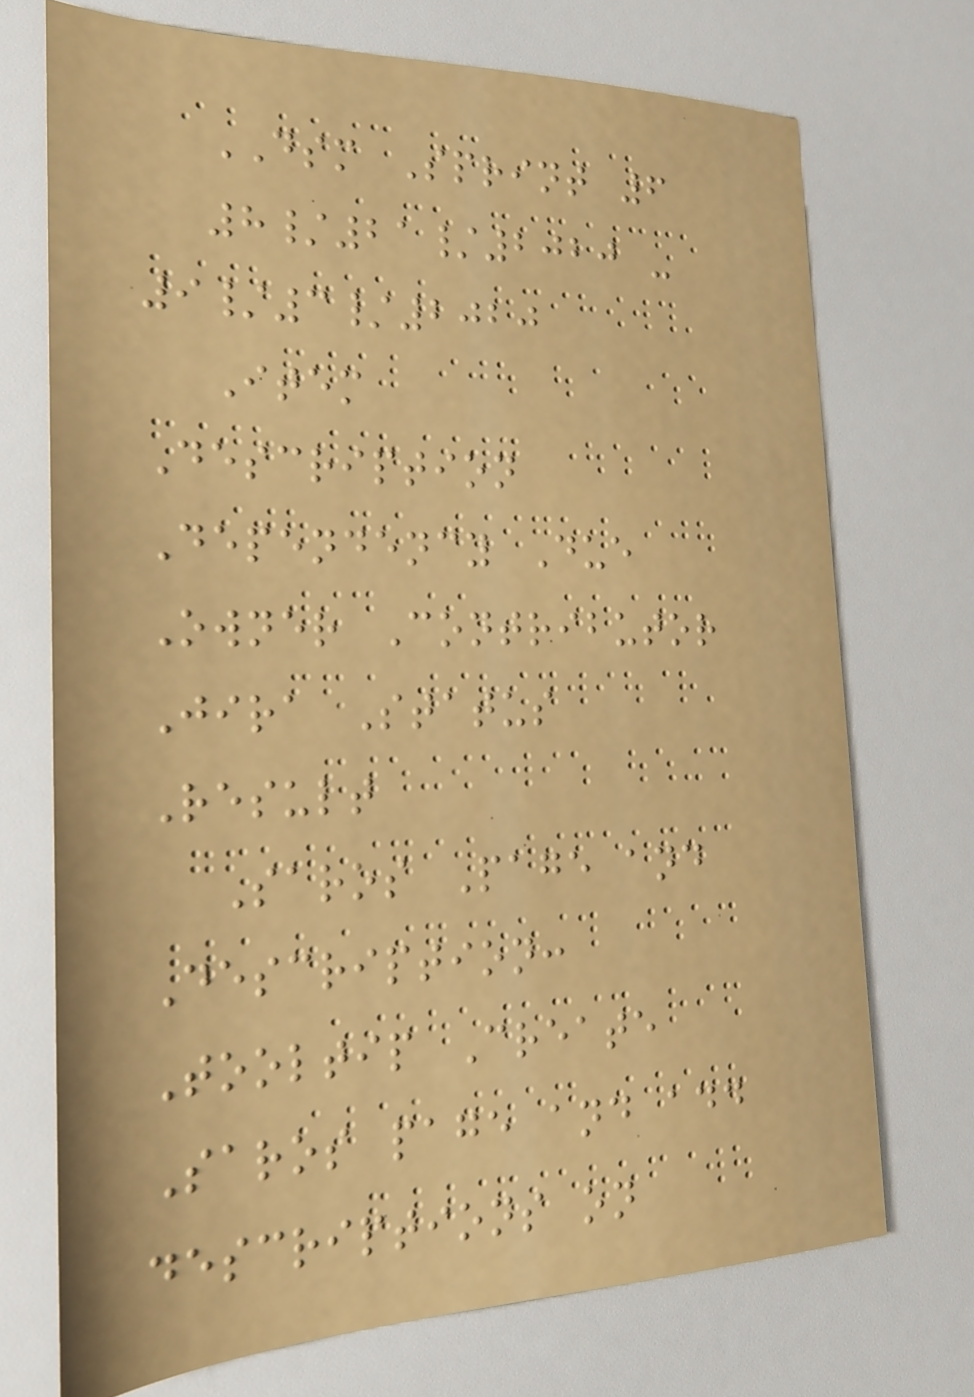DSM Sprint 6
8/21/2020 -
9/3/2020
Item
Description
Dependency Due
Owner Contributor
Jira Status
Result
Saros Page and
Description:
Tooltip Create
Saros page and add
descriptions on
